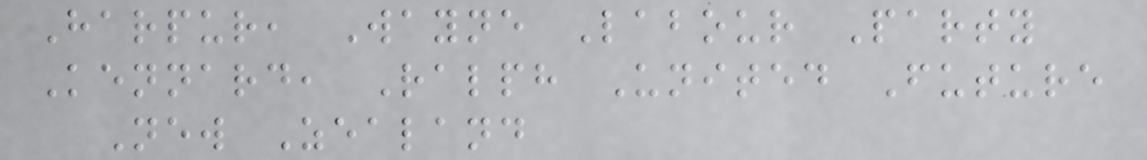Harpur, Wayne Labour Party
Kennard, Ralph United Future
New Zealand
